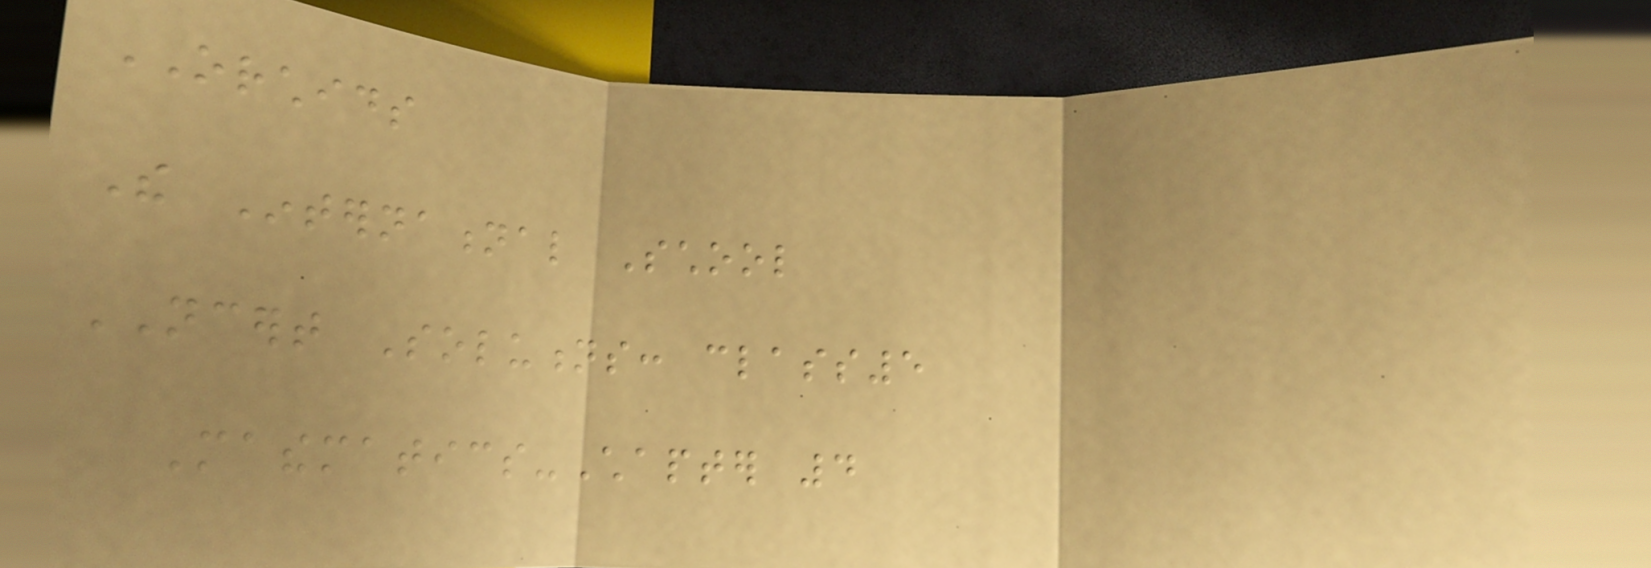ORCHIDS
The International School
NCERT Solutions: class5
Mathematics-Chapter 4
